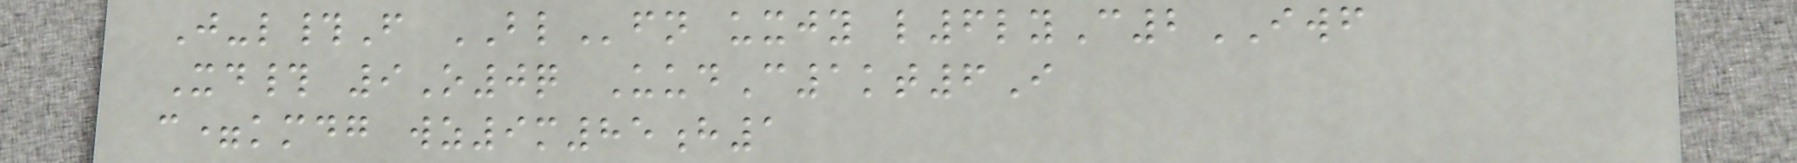J-l#F BLfn uxjy l6lyC2IWF
Xd# 9O0q UudC1kt6I
c=kmdg wz9m85h1
